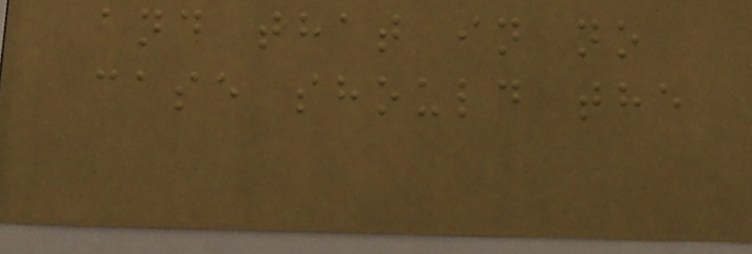and that in no
case should the
